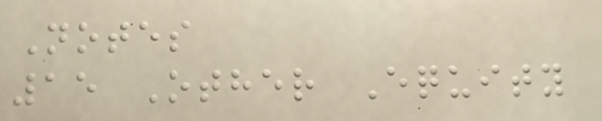Notes
15 Other Equity
